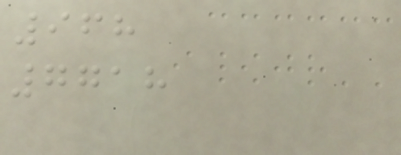968
7718
